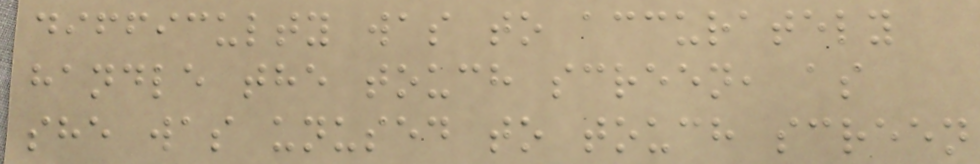difficulty was to accurately
handle the touch screen, as
she was unused to touch screen
